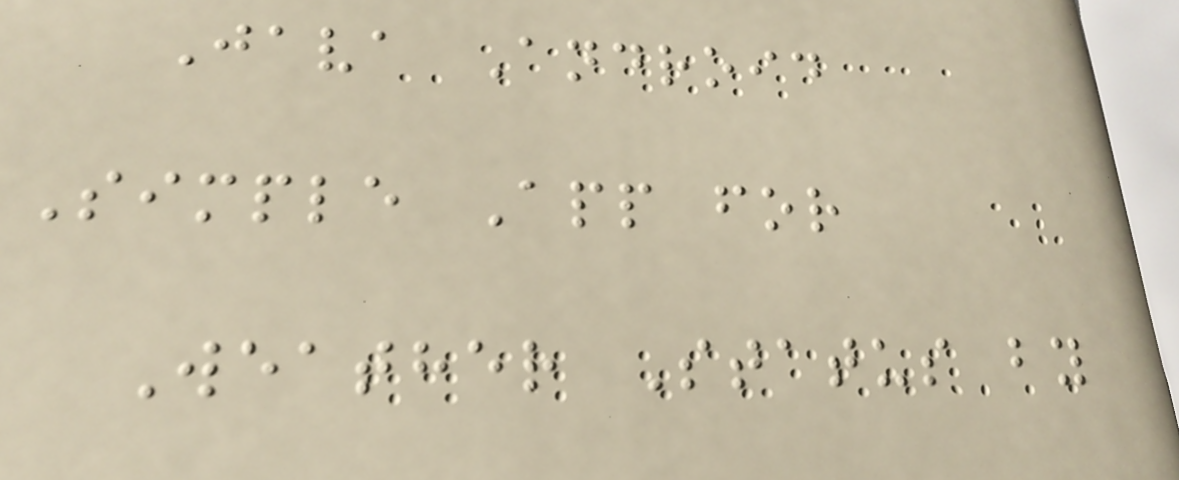Java Android
Simple App for
Weather Status by
